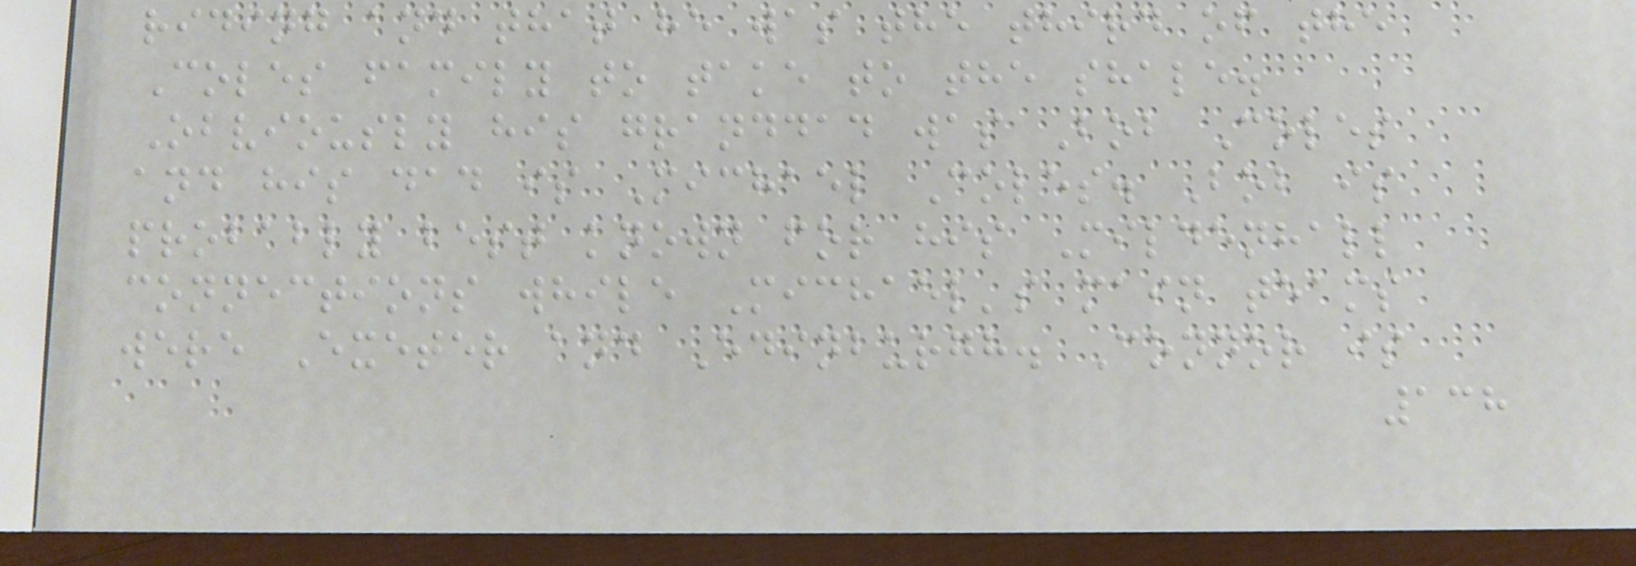riding and that he was the third of the
Coles family to take to the shale.
Obviously his granddad was Bob Coles
and his dad is Michael Coles. Bob is
probably best known for his Mildenhall
connections while Michael's main teams
were Exeter and Edinburgh. Connor is
138
